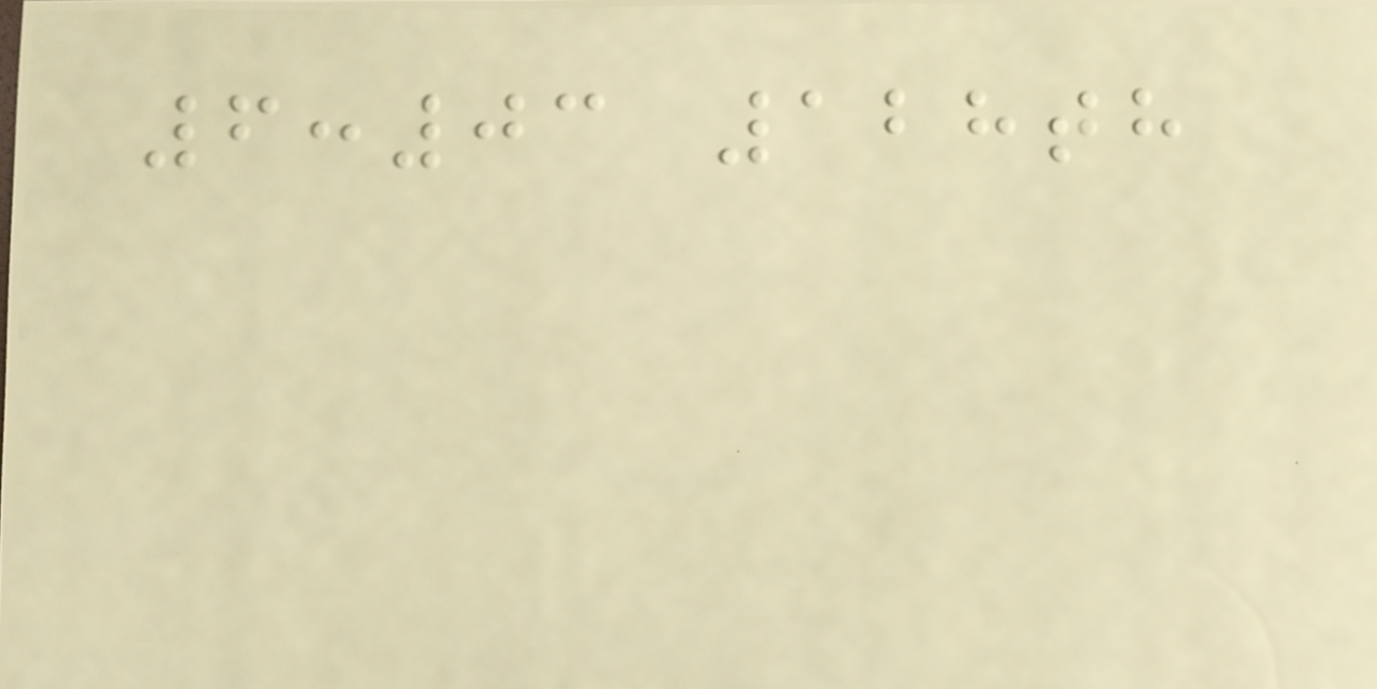6:03 128th
